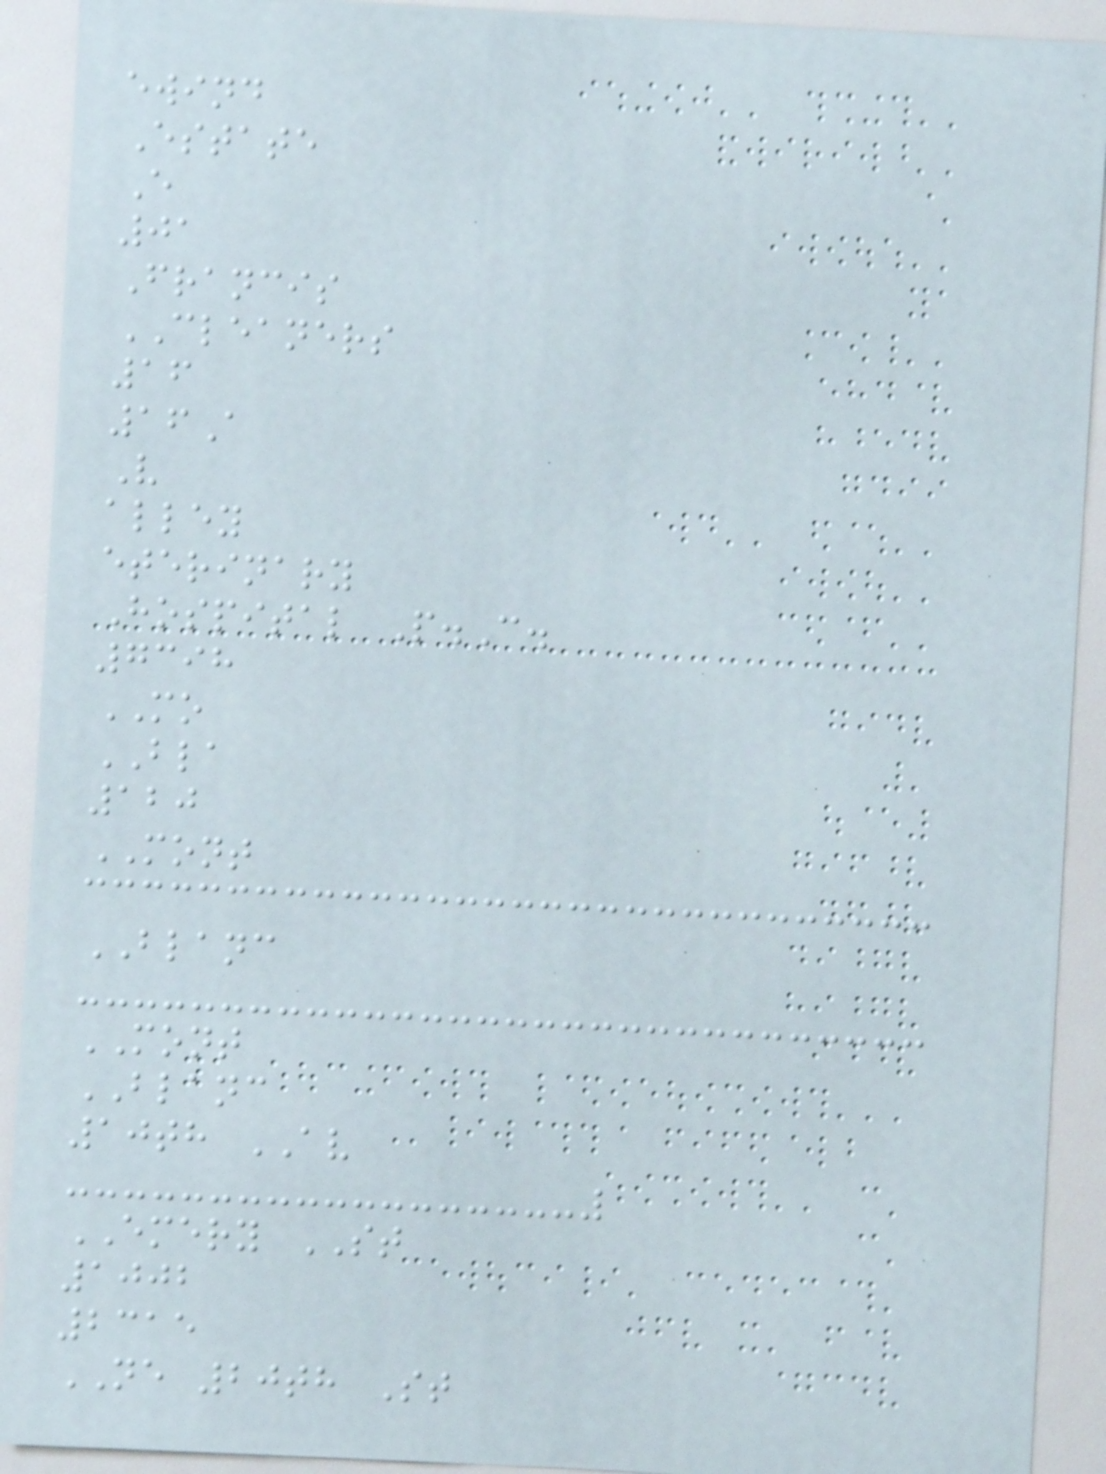ewind
Estate
E
01
Francis
CLEANERS
16
16A
V
alley
eterinary
Hospital P.C.
7398
MO
BLA
120
MONT
BLANC
MONT
BLANC
10th AV
EMERY ST
1002
2315
NE 20th St
